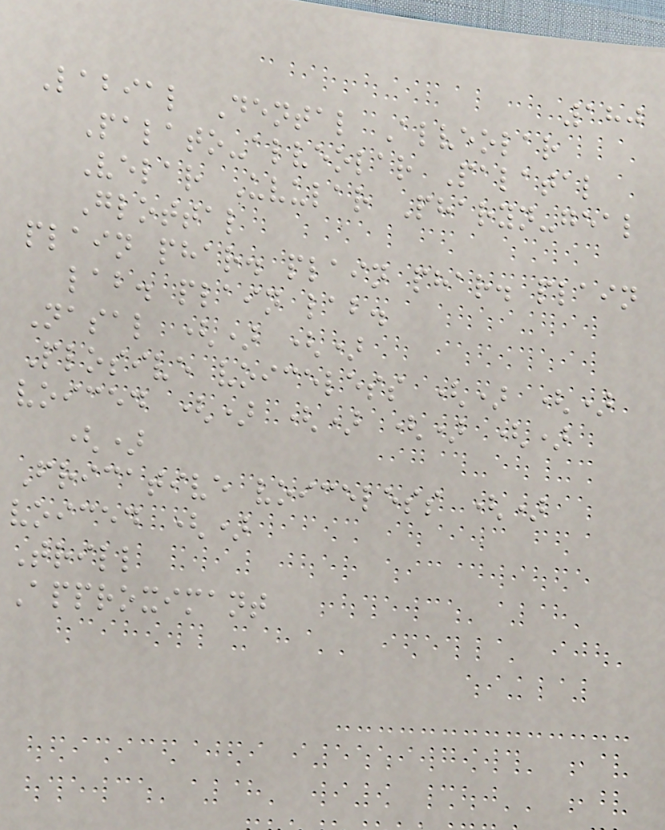180
Labial Dental Alveolar
Palato-alveolar Palatal
Velar Uvular Pharyn-geal
Glottal
plain phar. plain phar. plain
lab. plain lab.
Nasal () ()
Plosive voiceless () ()
voiced () () () ()
()
Fricative voiceless ()
voiced ()
Trill
Approximant
